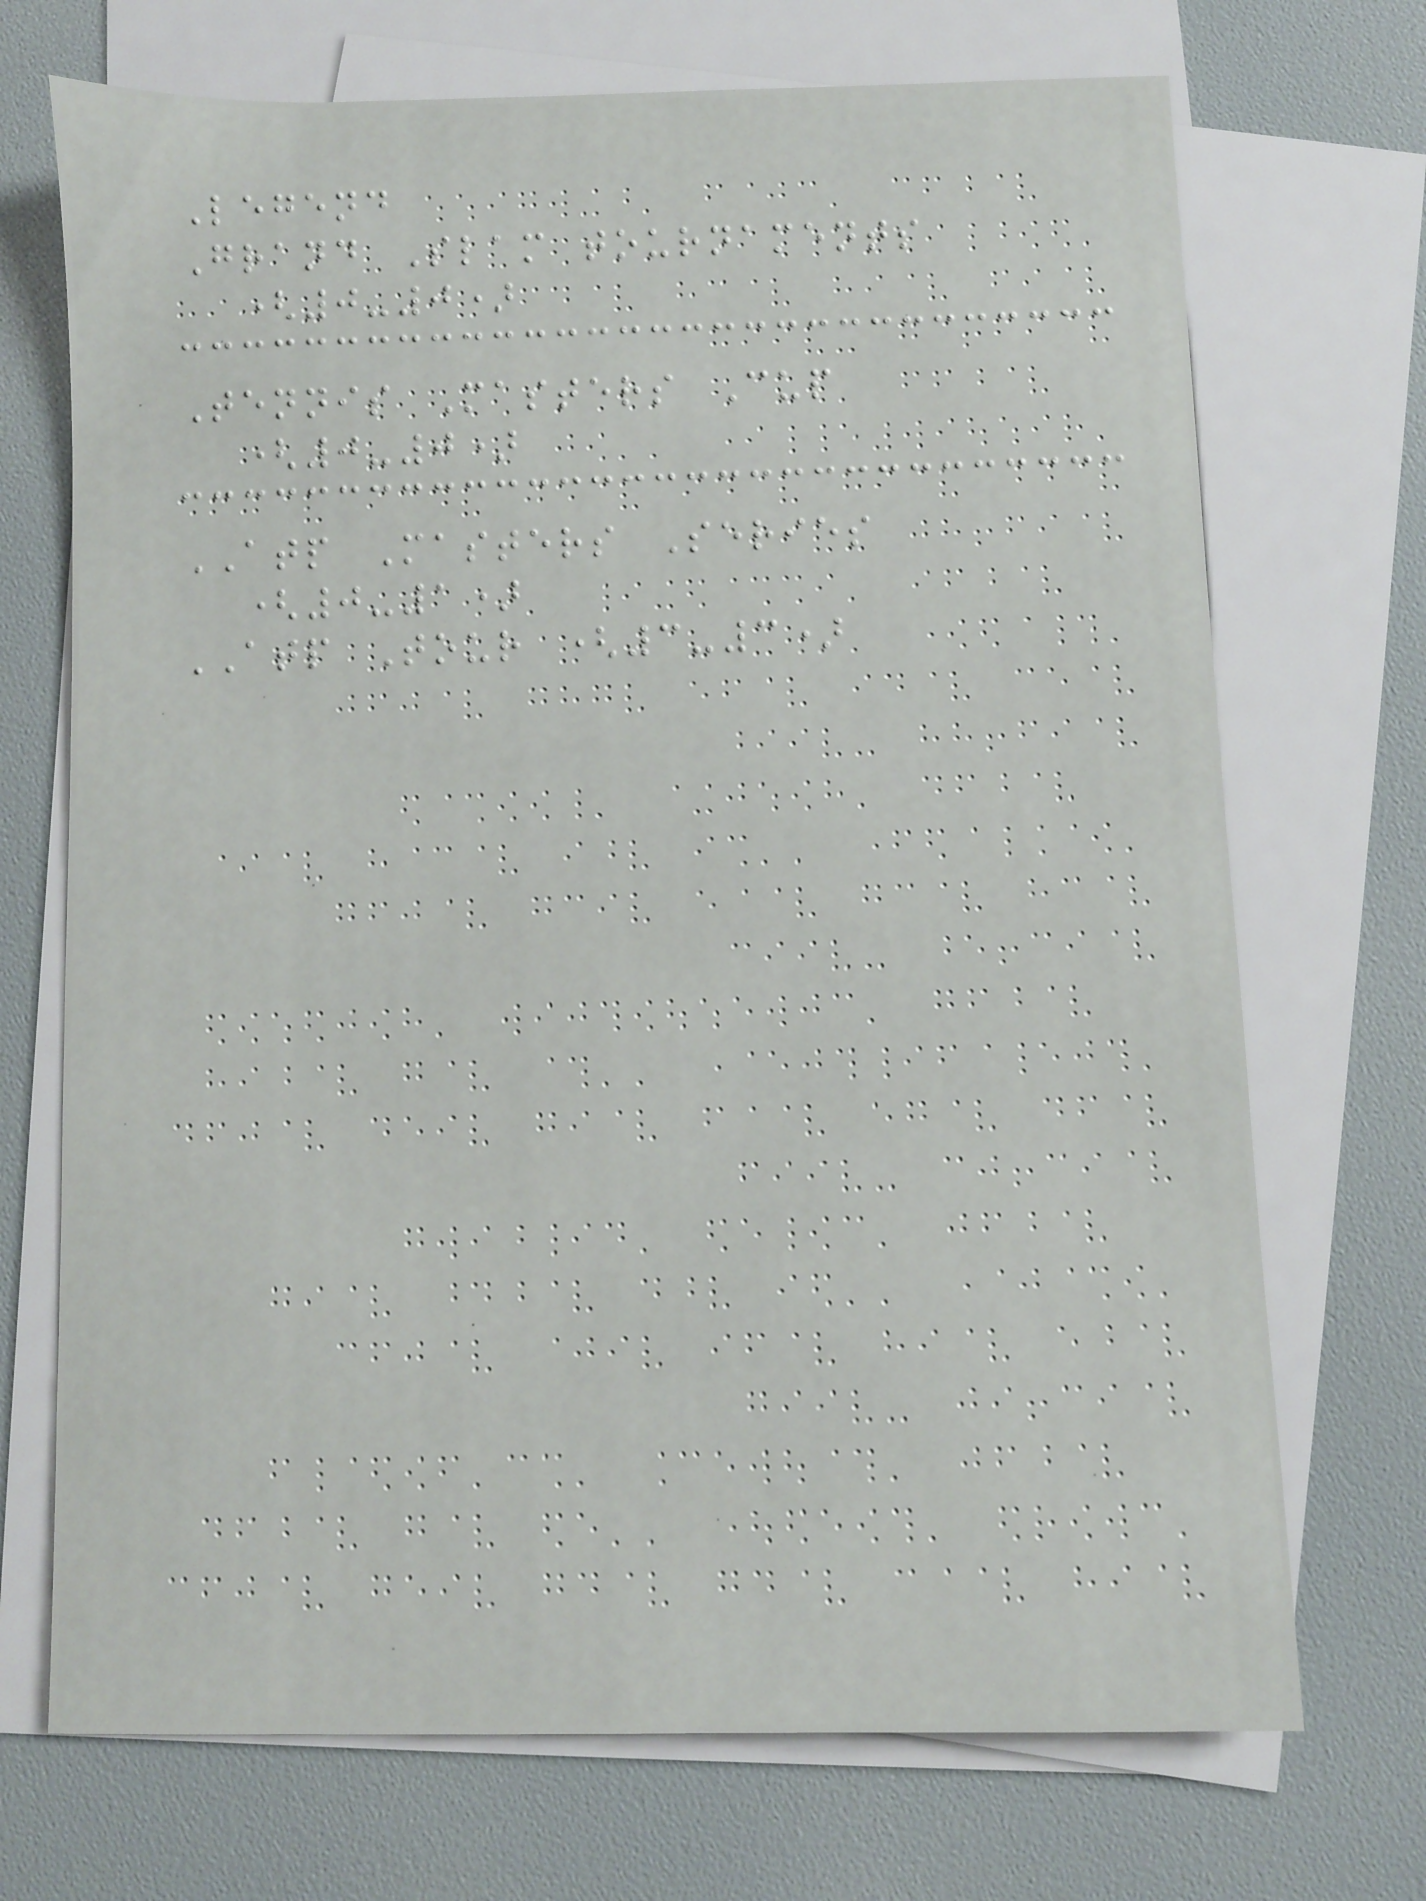Legend
Grand Slam tournaments
(0-0)
Tennis Masters Cup
(0-0)
ATP Masters Series
(0-1)
ATP Tour (3-3)
